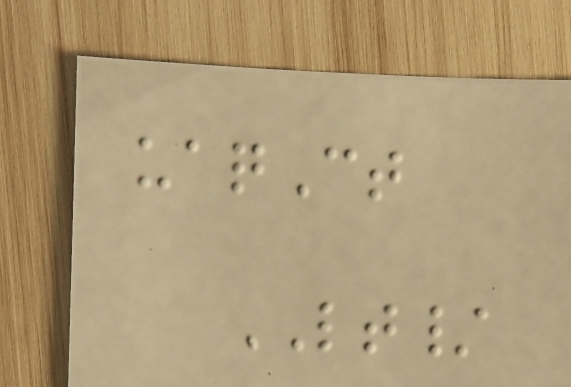uaqCt
LT/
